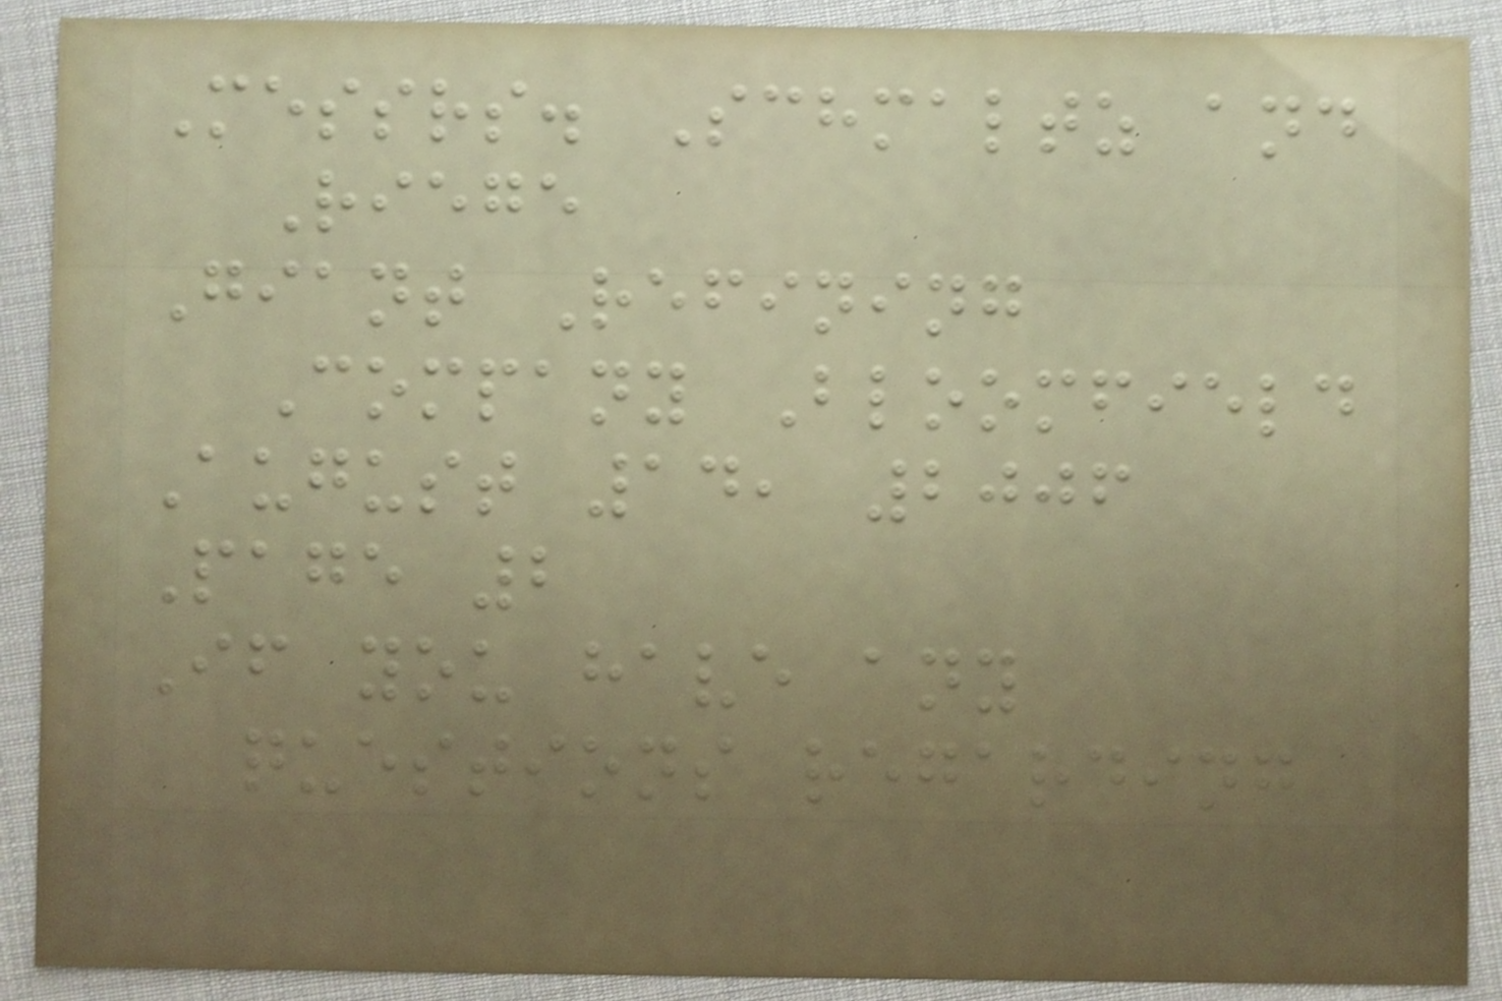Messrs. Schmaltz and
Riege
Giant Refining
Company Bloomfield
August 14, 2006
Page 2
If you have any
questions regarding
